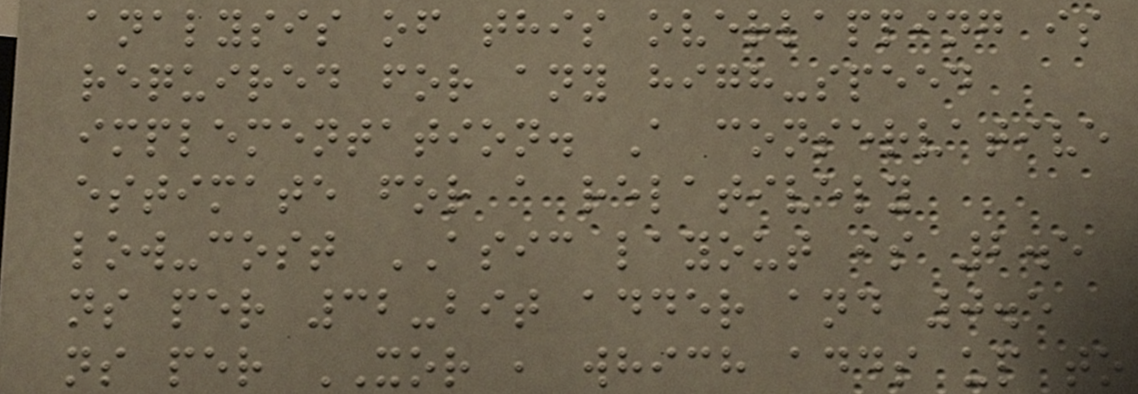analysis of this overlapping is
required for any high-speed
implementation. A conservative
estimate for a relatively
low-cost ASIC layout is 2.5
ns per 32-bit adder and 0.5
ns per XOR , which adds up to
